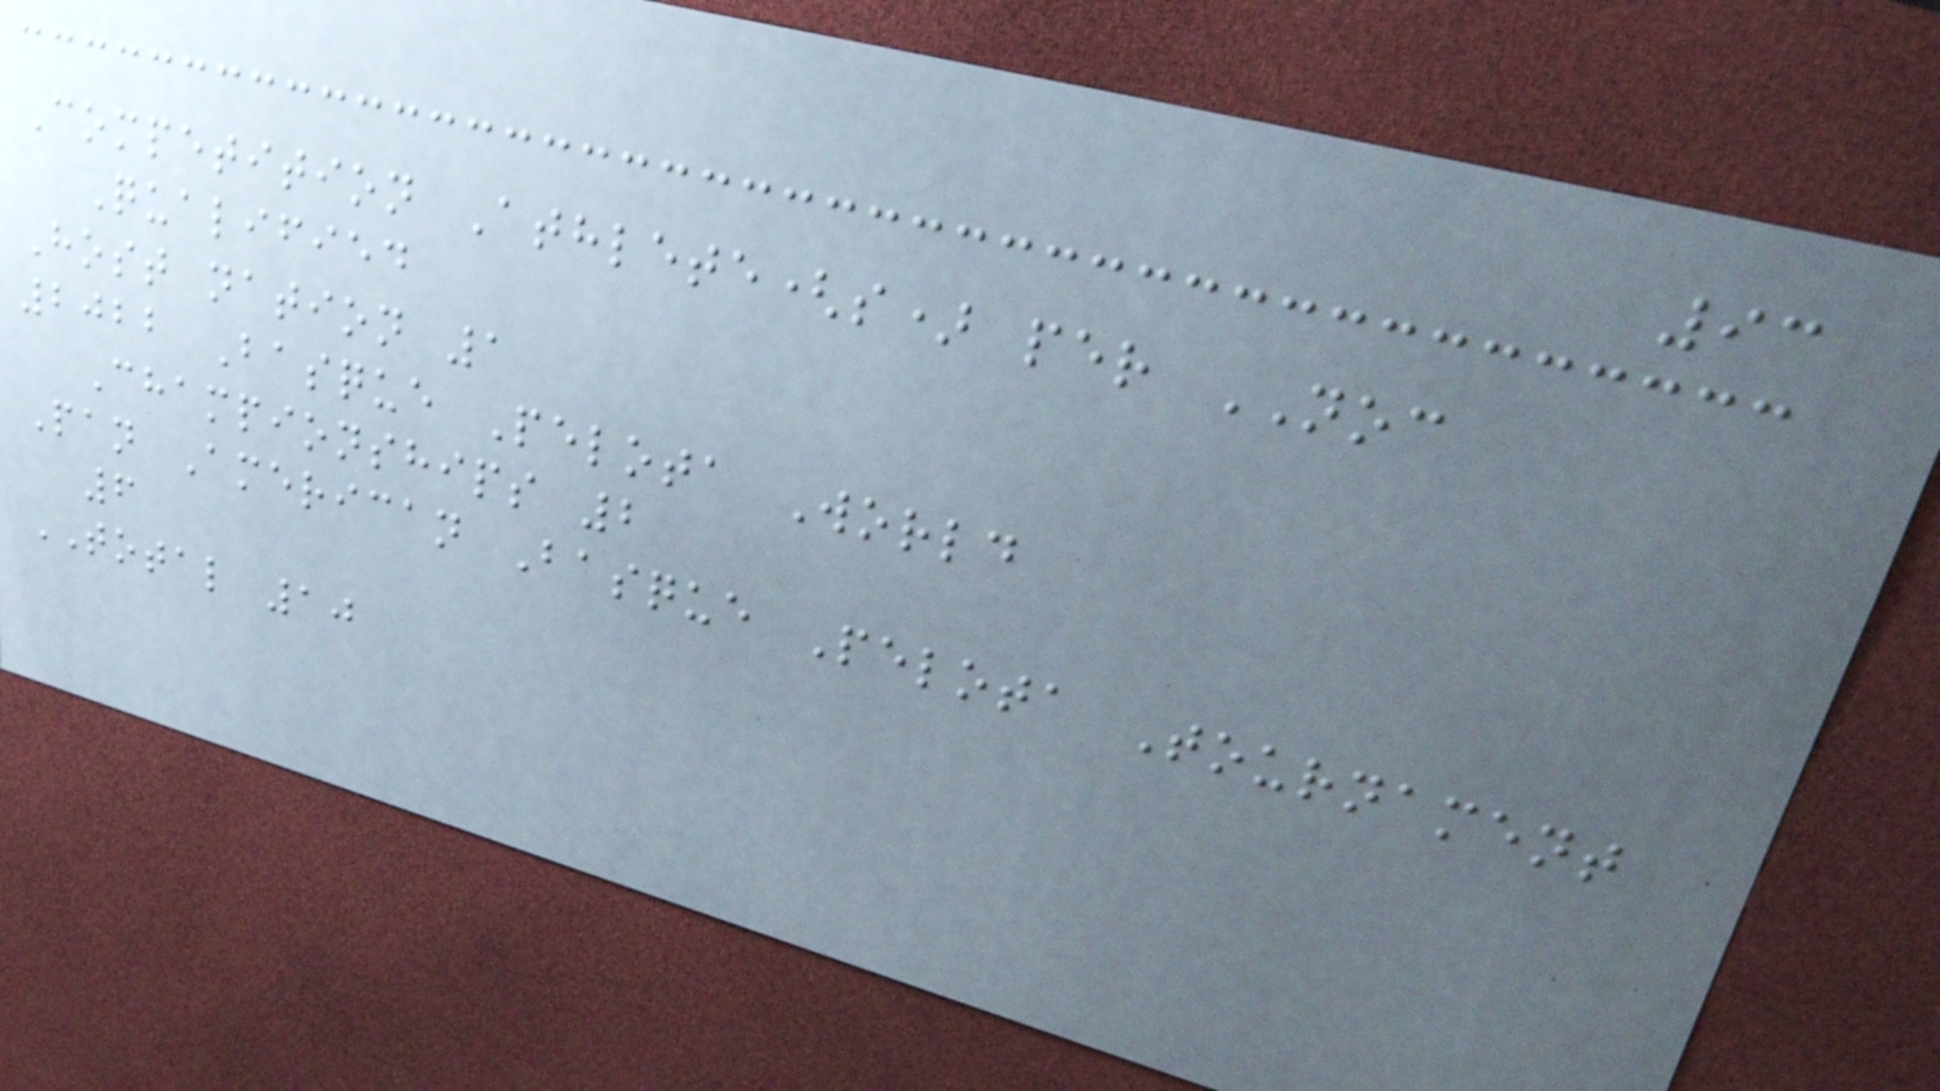93
Competition Athlete(s) per NOC
Qualified
Host nation 1
2022 Basque Pelota World
Championships 2
Pan American Basque Pelota Tournament
6
TOTAL 10
